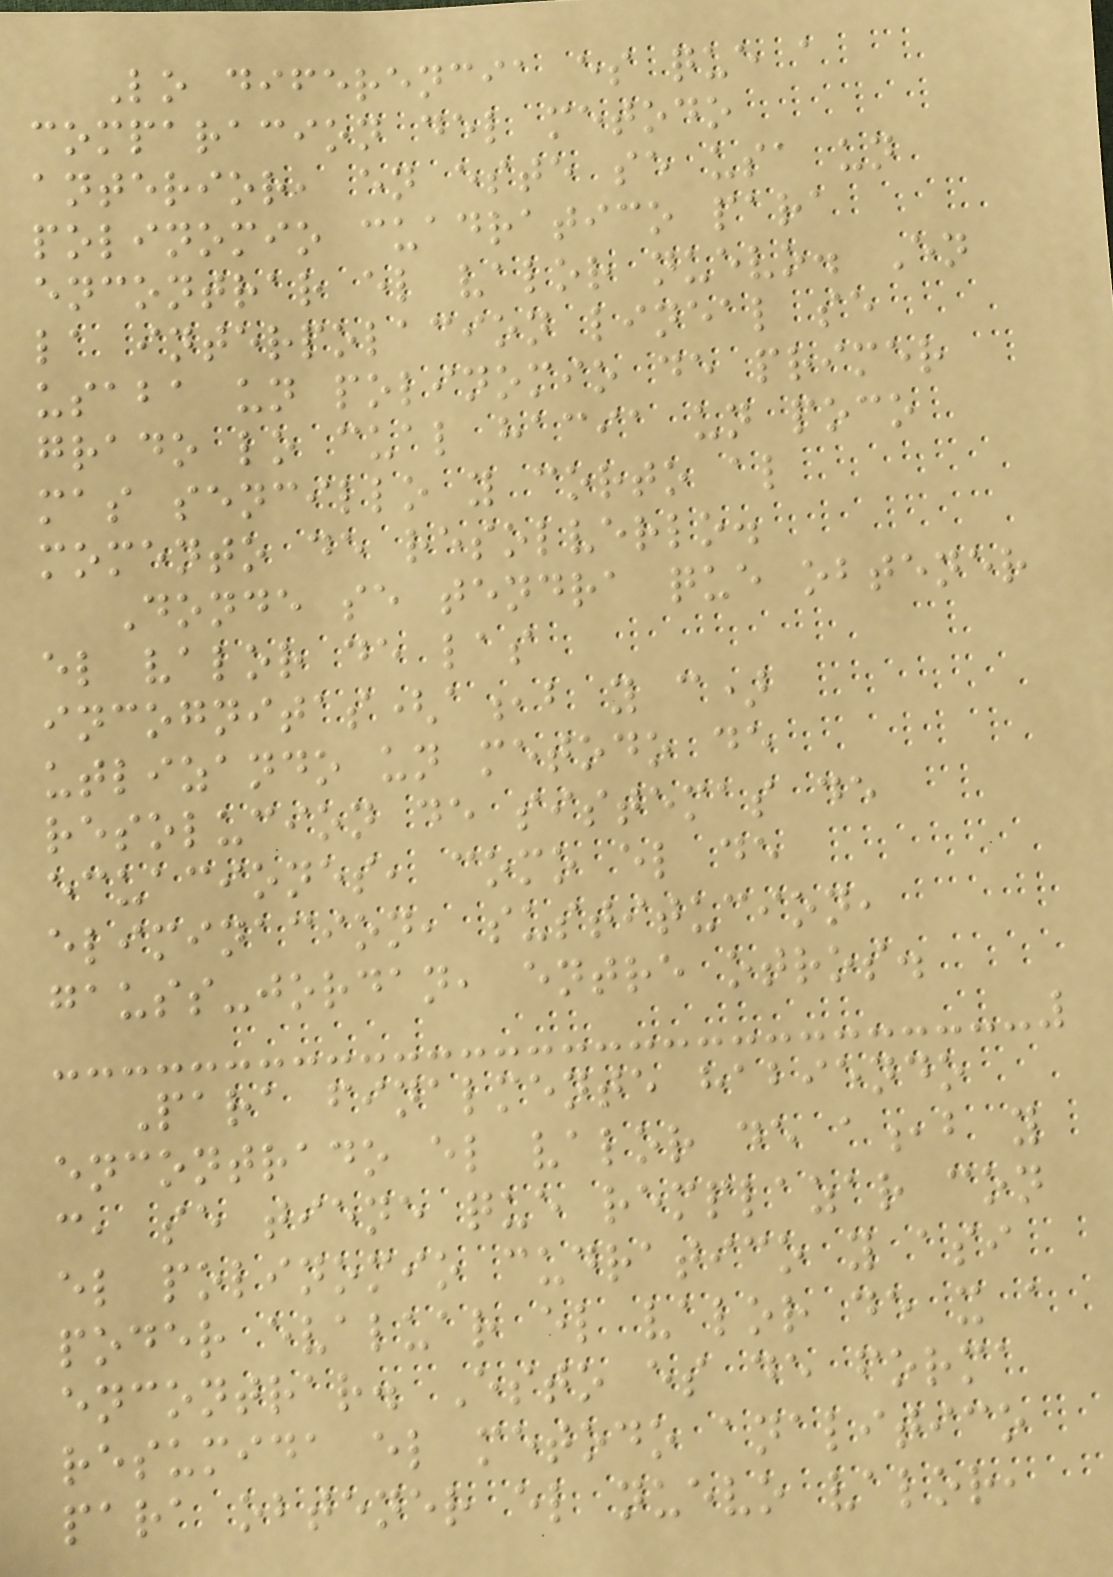Lo diferencia es que a
comparacion del metodo
anterior, en este se usa un
polinomio cuadratico para
encontrar el valor nuevo. En
la interpolacion lineal se
usaba un polinomio de primer
grado lo cual hacia un poco
mas sencillo y corto al
momento de resolverlo.
Donde se tendra que obtener
el valor de las
incognitas(a,b y c)
utlizando un metodo de
resolucion de sistemas de
ecuaciones, como el de
eliminacion, sustitucion,
gauss-jordan, entre otros.
Para finalmente habiendo
encontrado el valor de a,b y
c, se tiene que remplazar con
el polinomio cudratico y asi
poder evaluar el valor de x a
encontrar. Esto es de forma
resumida el metodo analitico
para obtener el nuevo valor,
